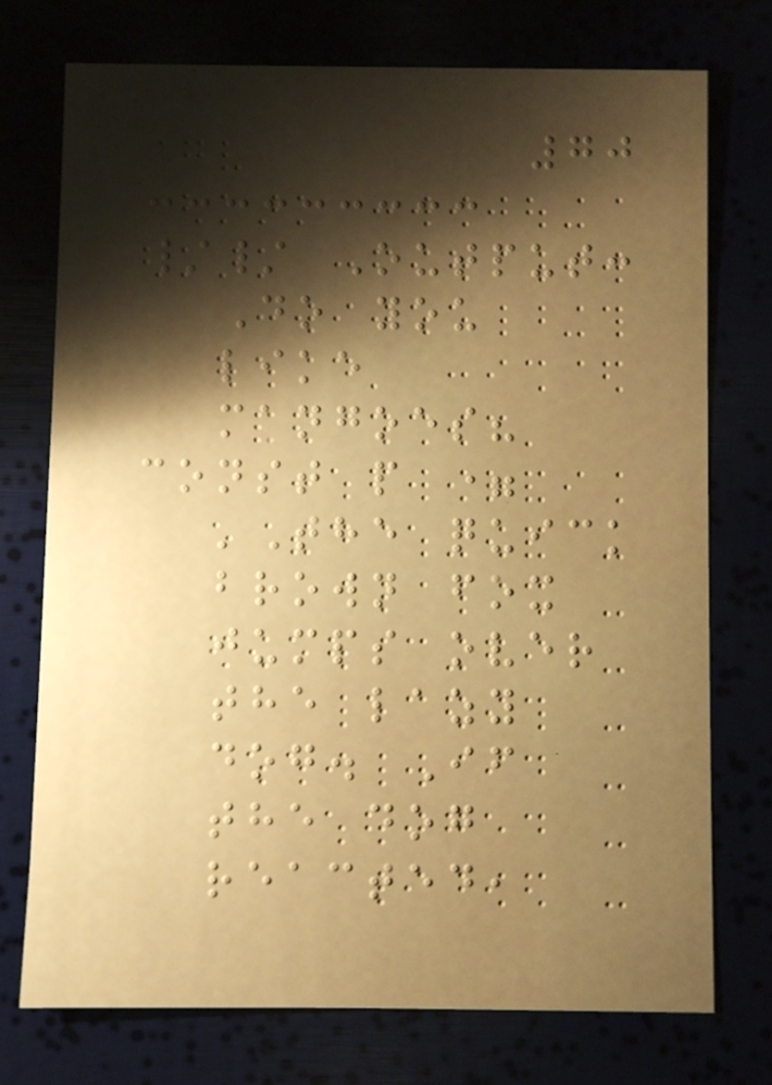70
// Output:
Do you
like
mangoes?
const p =
'The quick
brown fox
jumps over
the lazy
dog. If
the dog
reacted,
